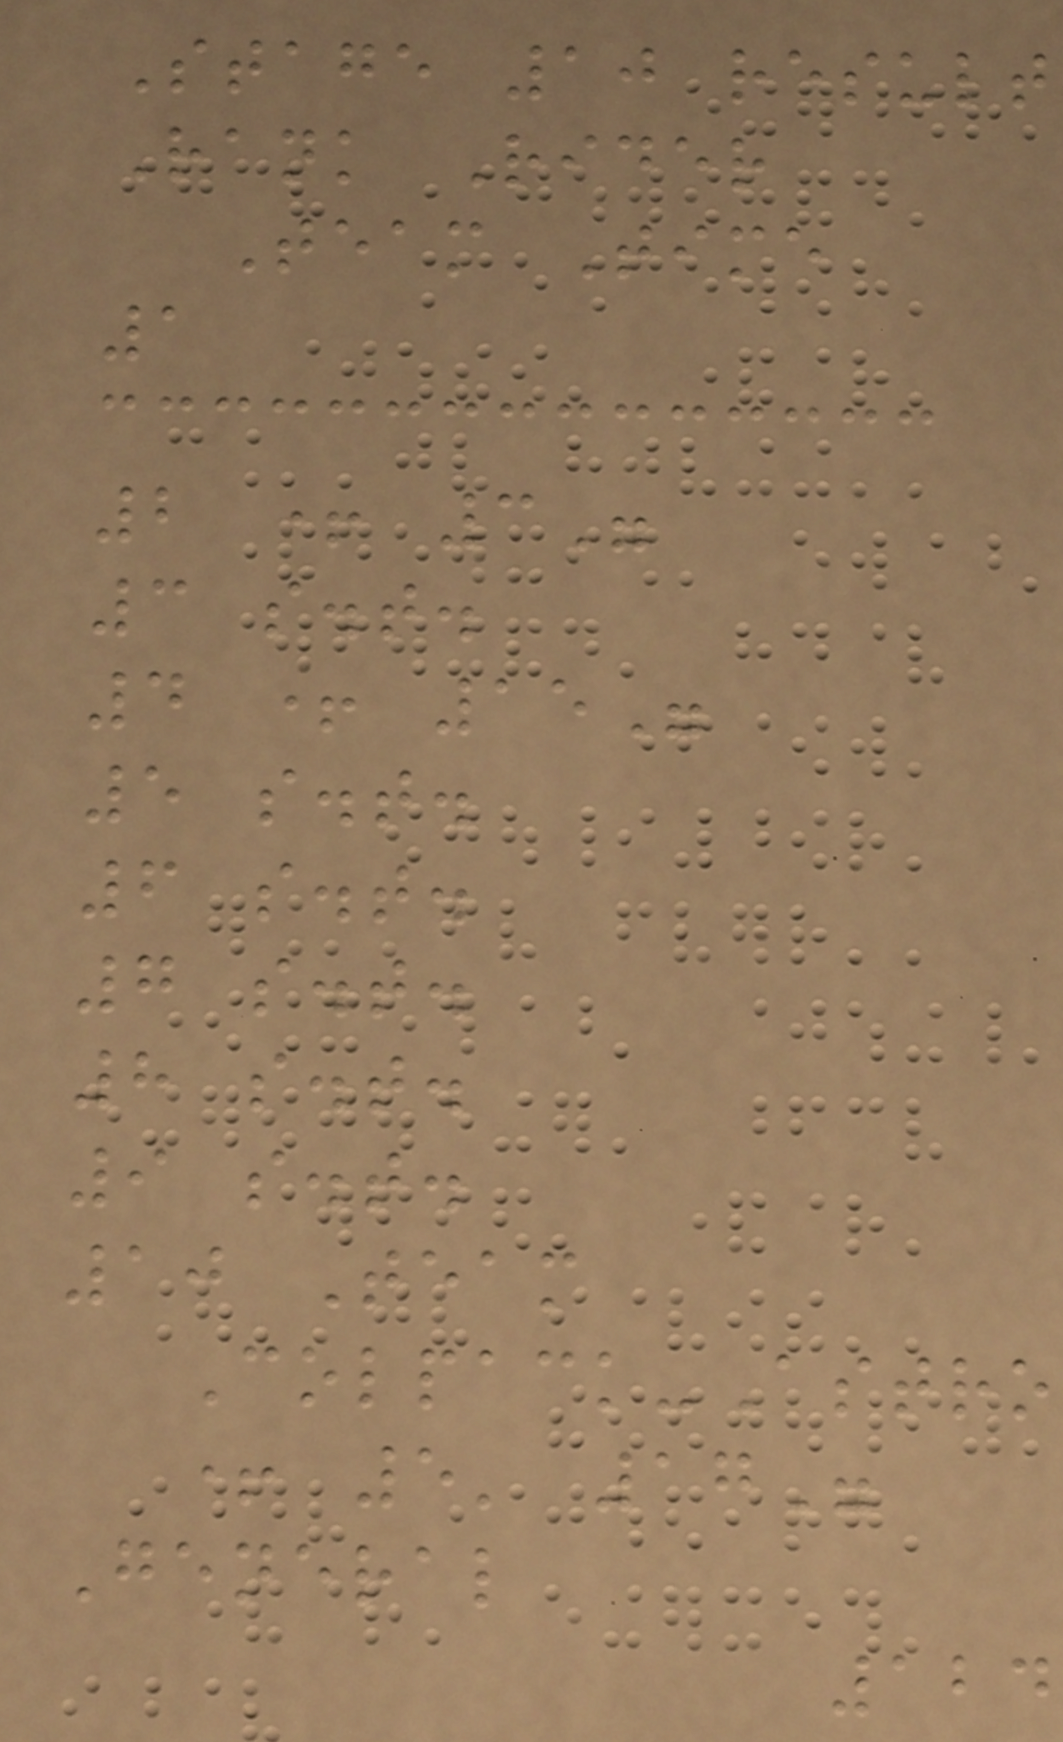Stage 10 result
Rank Rider
Team Time
1
2 + 3"
3 s.t.
4 + 15"
5 s.t.
6 s.t.
7 s.t.
8 s.t.
9 s.t.
10 Team
Colpack-Astro
+ 5' 17"
General
124
